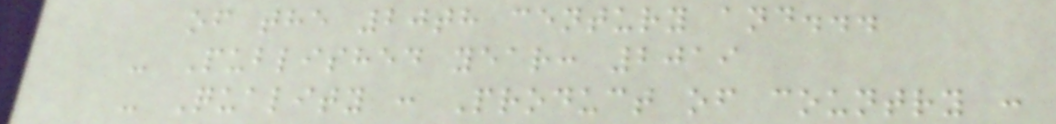of the 20th century and...
- Published year: 2019
- Quality : Product of country :
